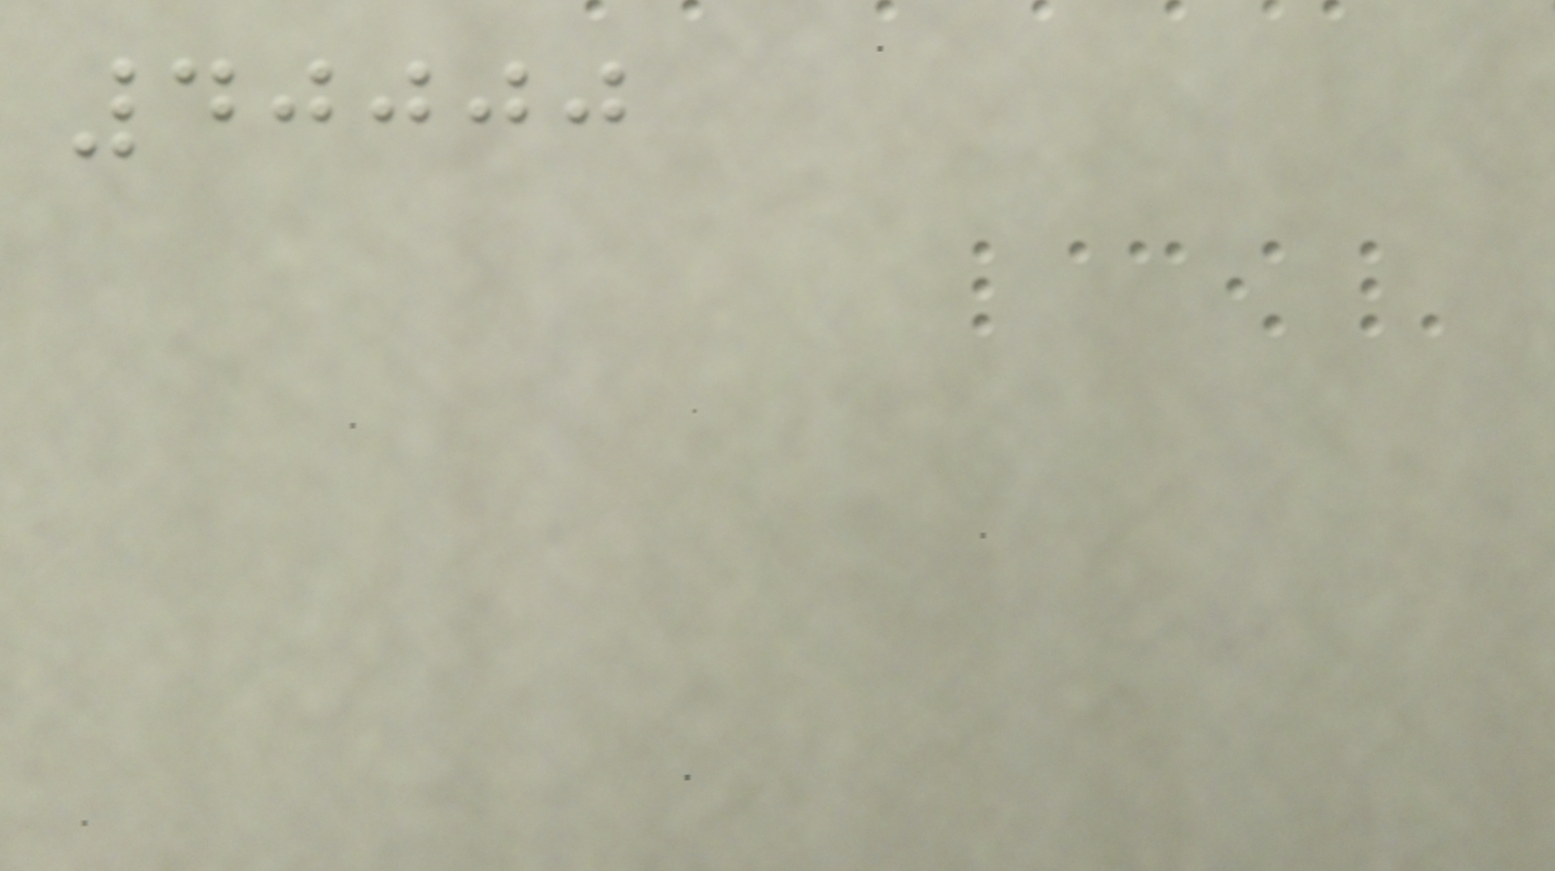40000
